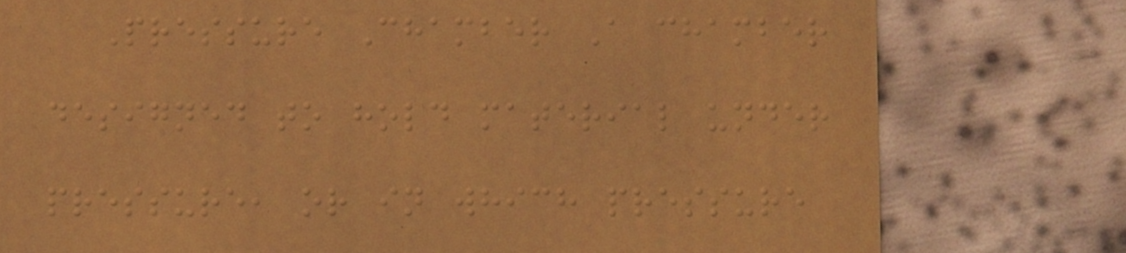Pressure Chamber A chamber
designed to hold material under
pressure, or in which pressure
